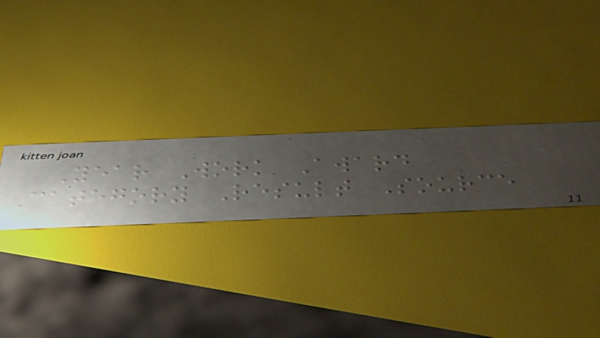Year Work Award
Category Result Source
